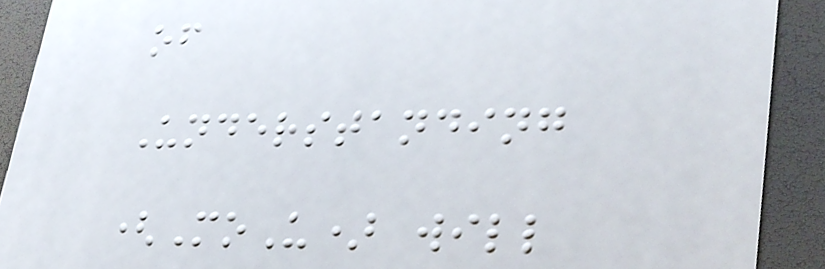of
Understanding
(MoU) will
